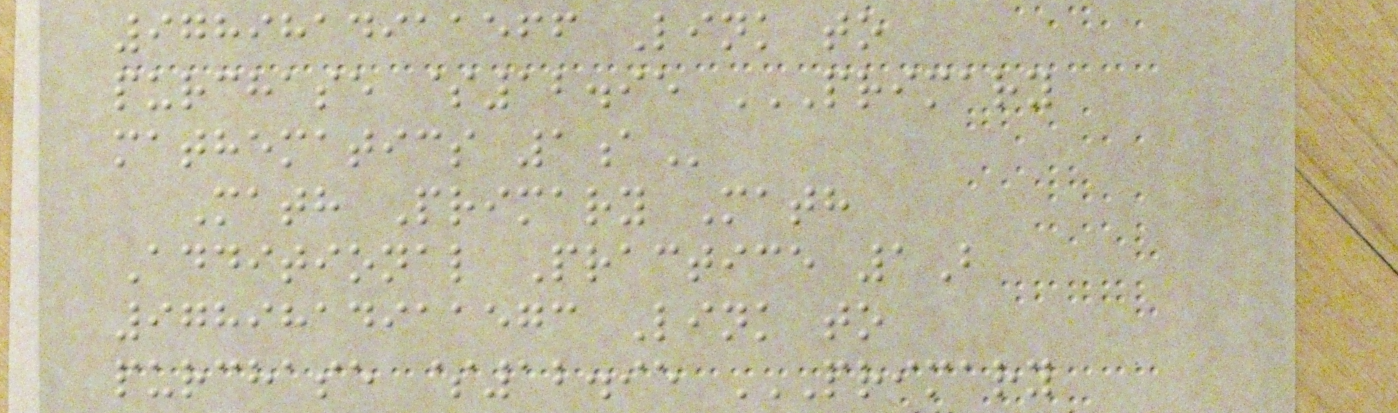9789814911566 Link to
purchase $12.95 PRIMARY
MATHEMATICS 1A
Math Primary Math
Additional Practice 1B
9789814911573 Link to
purchase $12.95 PRIMARY
